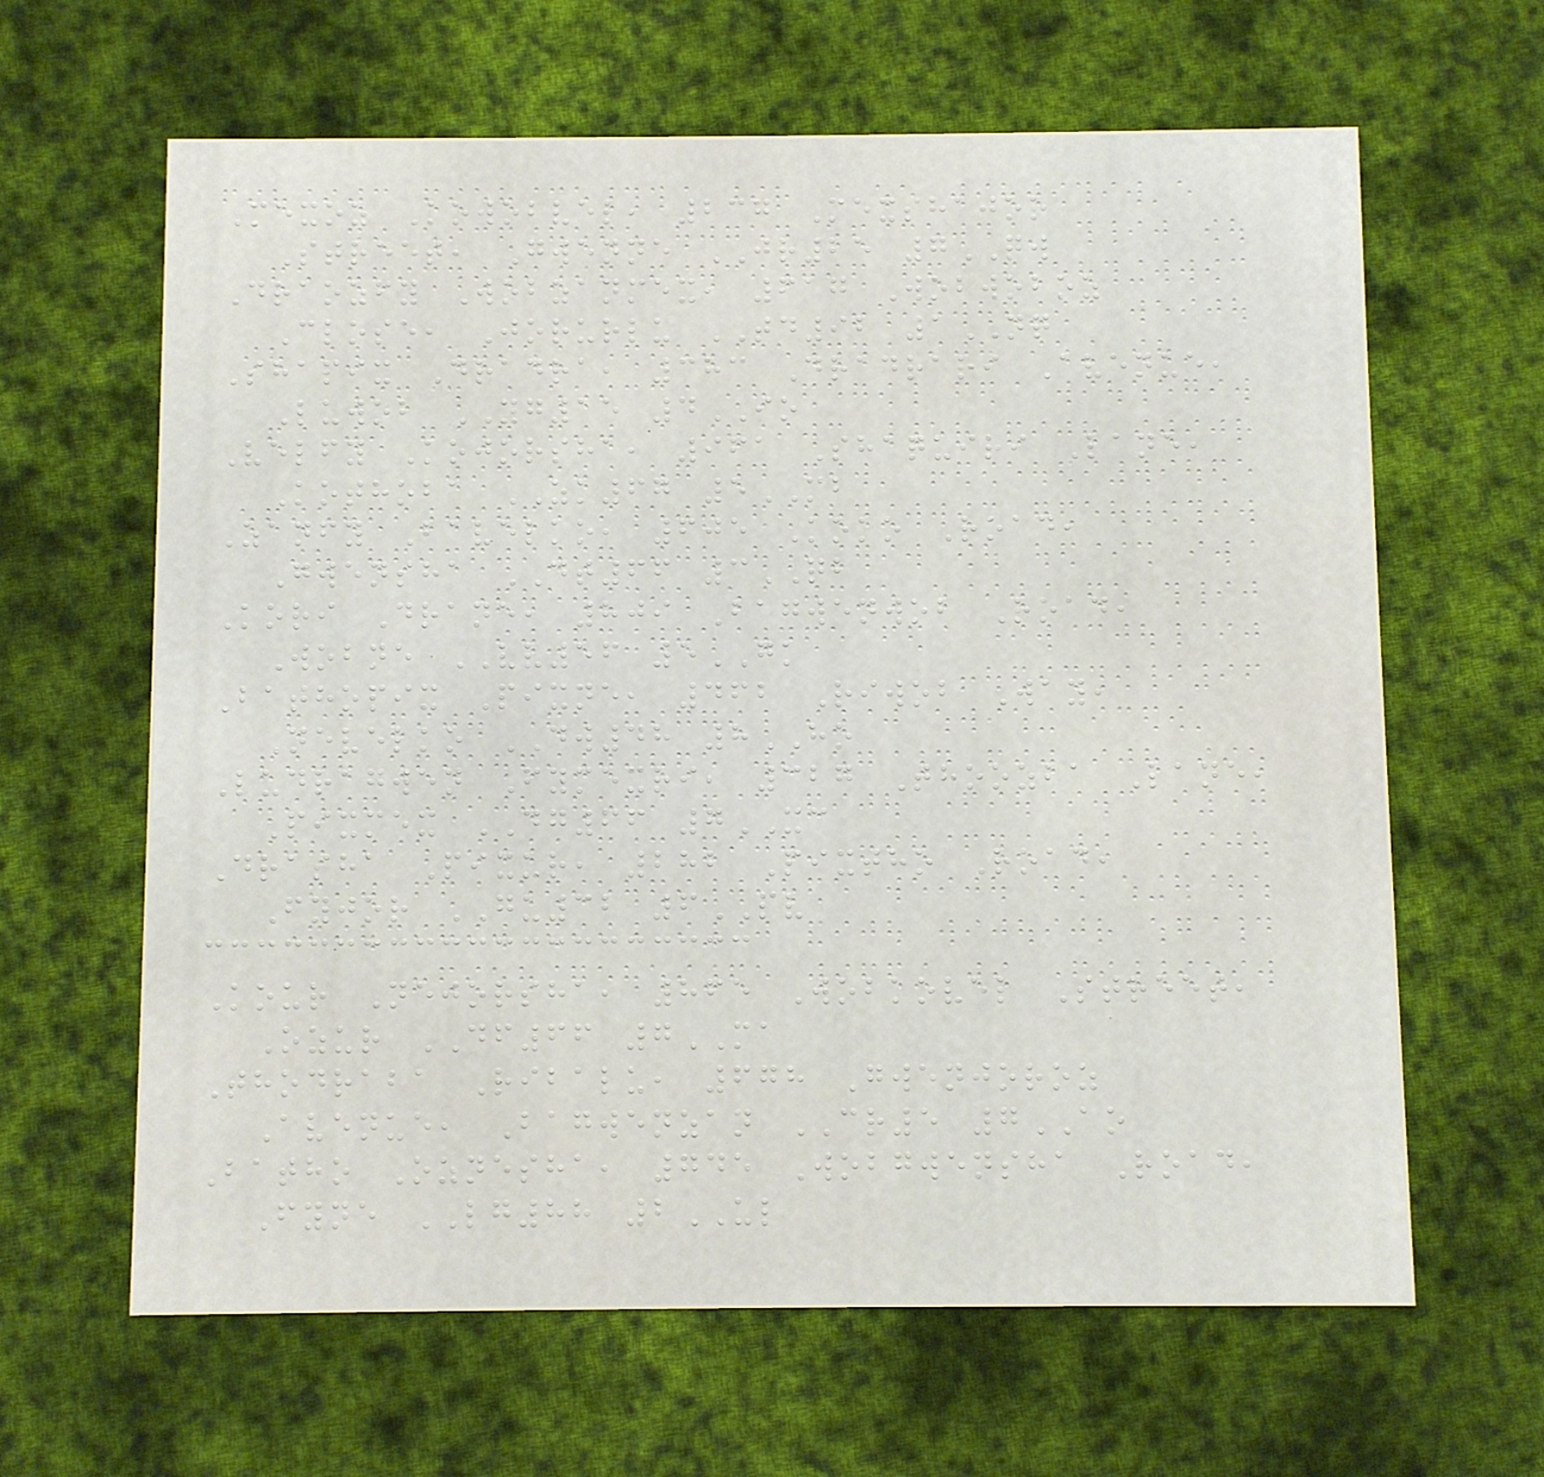Mexoz Kowobvel, 237 Mexshajor
Street, Gwenne JR25 7QW
Draozfy Wobzanmex, 617 Wobwoboz
Close, Jorurlu TD92 1NQ
Shapix Dradra, 383 Dradrari Avenue,
Luwob YG15 4IO
Velfy Kojorsha, 961 Shaquiri Lane,
Kothoba ZK67 5MB
Zanfy Bavelko, 605 Koko Road,
Gwensha DT66 3QB
Kori Drane, 809 Bagwenwob Road,
Wobne VV56 5GK
Bathopix Pixne, 462 Riwob Way,
Nevelko DW48 8HO
Ludragwen Fymexri, 327 Thoozba Lane,
Pixmex DG66 7XC
Drasha Pixur, 282 Pixtho Road,
Fyjor GU32 6PV
Kour Nejorsha, 865 Wobkovel Street,
Ozur DF66 7MA
Thodraba Ribalu, 678 Gwenjoroz
Avenue, Bagwenzan CR5 7AO
Batho Oznesha, 745 Wobgwensha Road,
Fyne LG88 2UL
